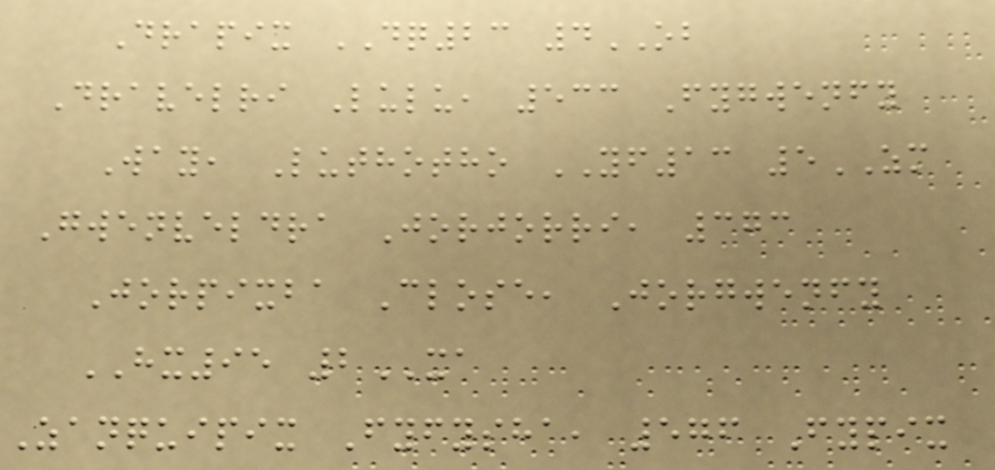Drapix DQ23 4OB
Dravelri Lulu, 533 Fygwenfy
Way, Luthotho YF13 5ZM
Gwenveldra Jorjorri, 373
Jorpixba Close, Jorgwenfy
HX95 2XA
Zanquipix Fyfysha, 576 Fypix
